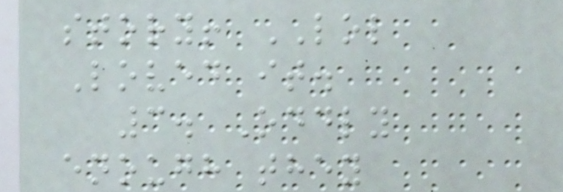story! LOL
Loved it.
3. Oddly
enough they
